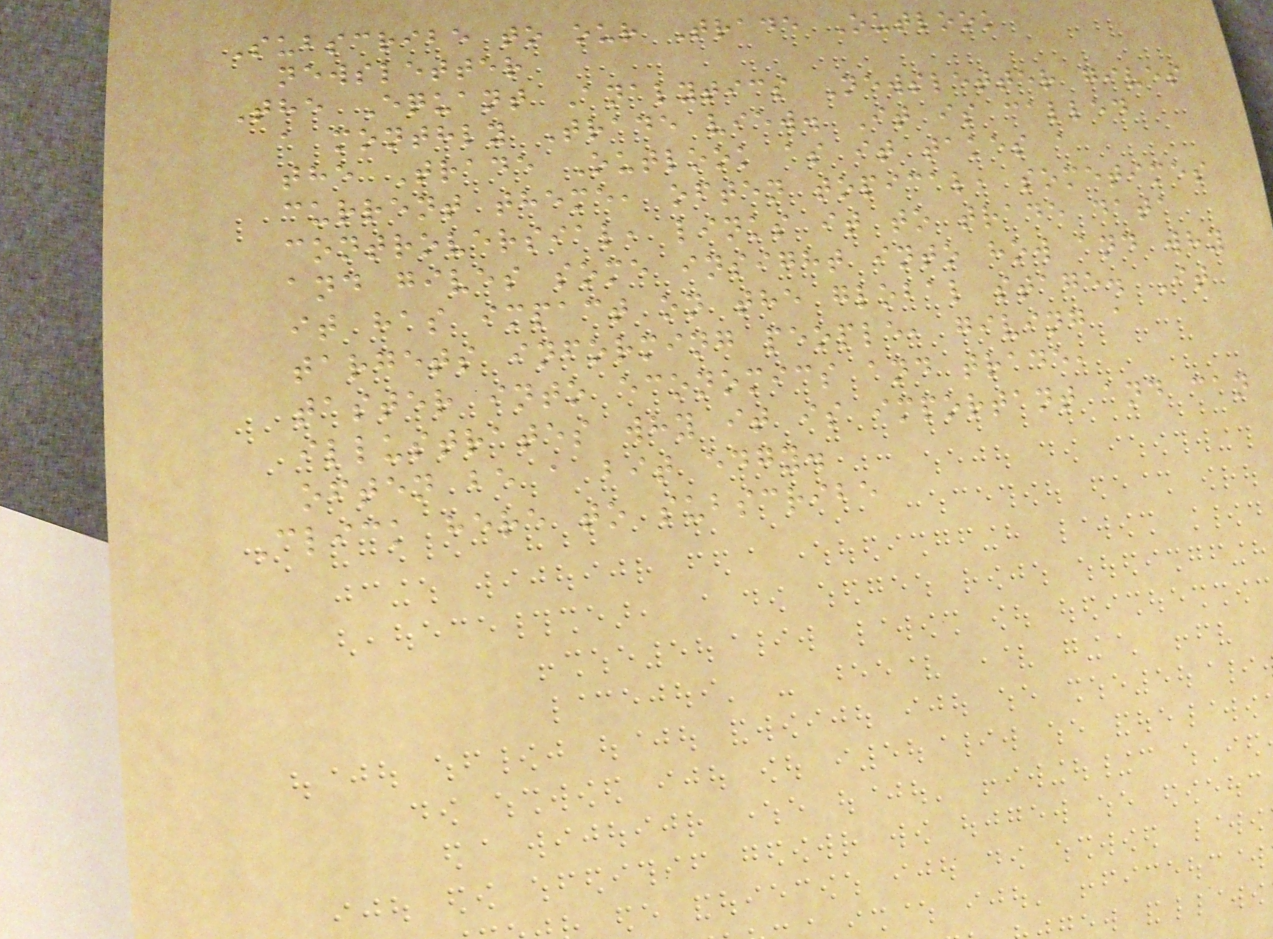Subscribe to our Trade Outlook
newsletter
The Equant Analytics Newsletter gives
a monthly Trade view. It is called
the Trade Outlook as it takes a
current theme, often topical, sometimes
controversial, links it to trade data
and gives some insight into how and why
it has impact on the global stage. It
targets informing people, giving a
taster into economics and trade,
illustrates why it is important and can
often be a bit edgy.
Click here to subscribe
